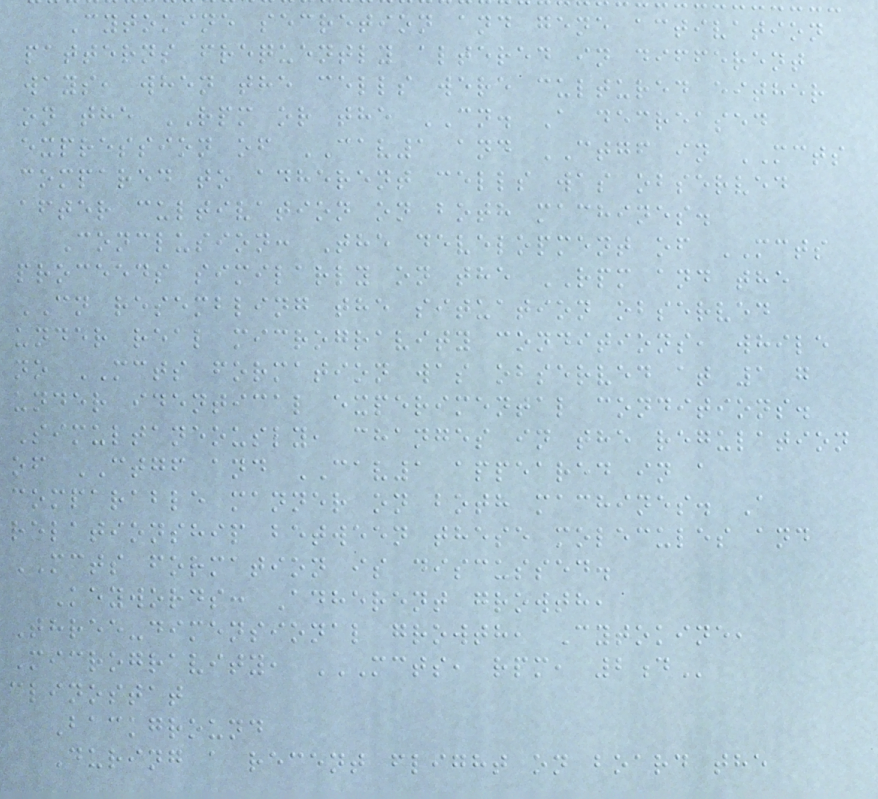Cytokine secretion and gene activation
patterns frequently altered in different
ways, when the cells were cultured either
on the RPM or the CN. A decreased
expression of CAV1 and CTGF in MCTS
compared to adherent cells was observed
after cultivation on both machines.
Conclusion: The development of MCTS
proceeds similarly on the RPM and the
CN resembling the situation observed
under real microgravity conditions, while
no MCTS formation was observed at 1 g
under identical experimental conditions.
Simultaneously, changes in the regulation
of CTGF and CAV1 appeared in a
comparable manner on both machines. A
relationship between these molecules and
MCTS formation is discussed.
Keywords: Adherent growth,
Three-dimensional growth, Cytokine,
Microgravity, MCTS, RPM, 2D
clinostat
Background
During a recent flight on board the
